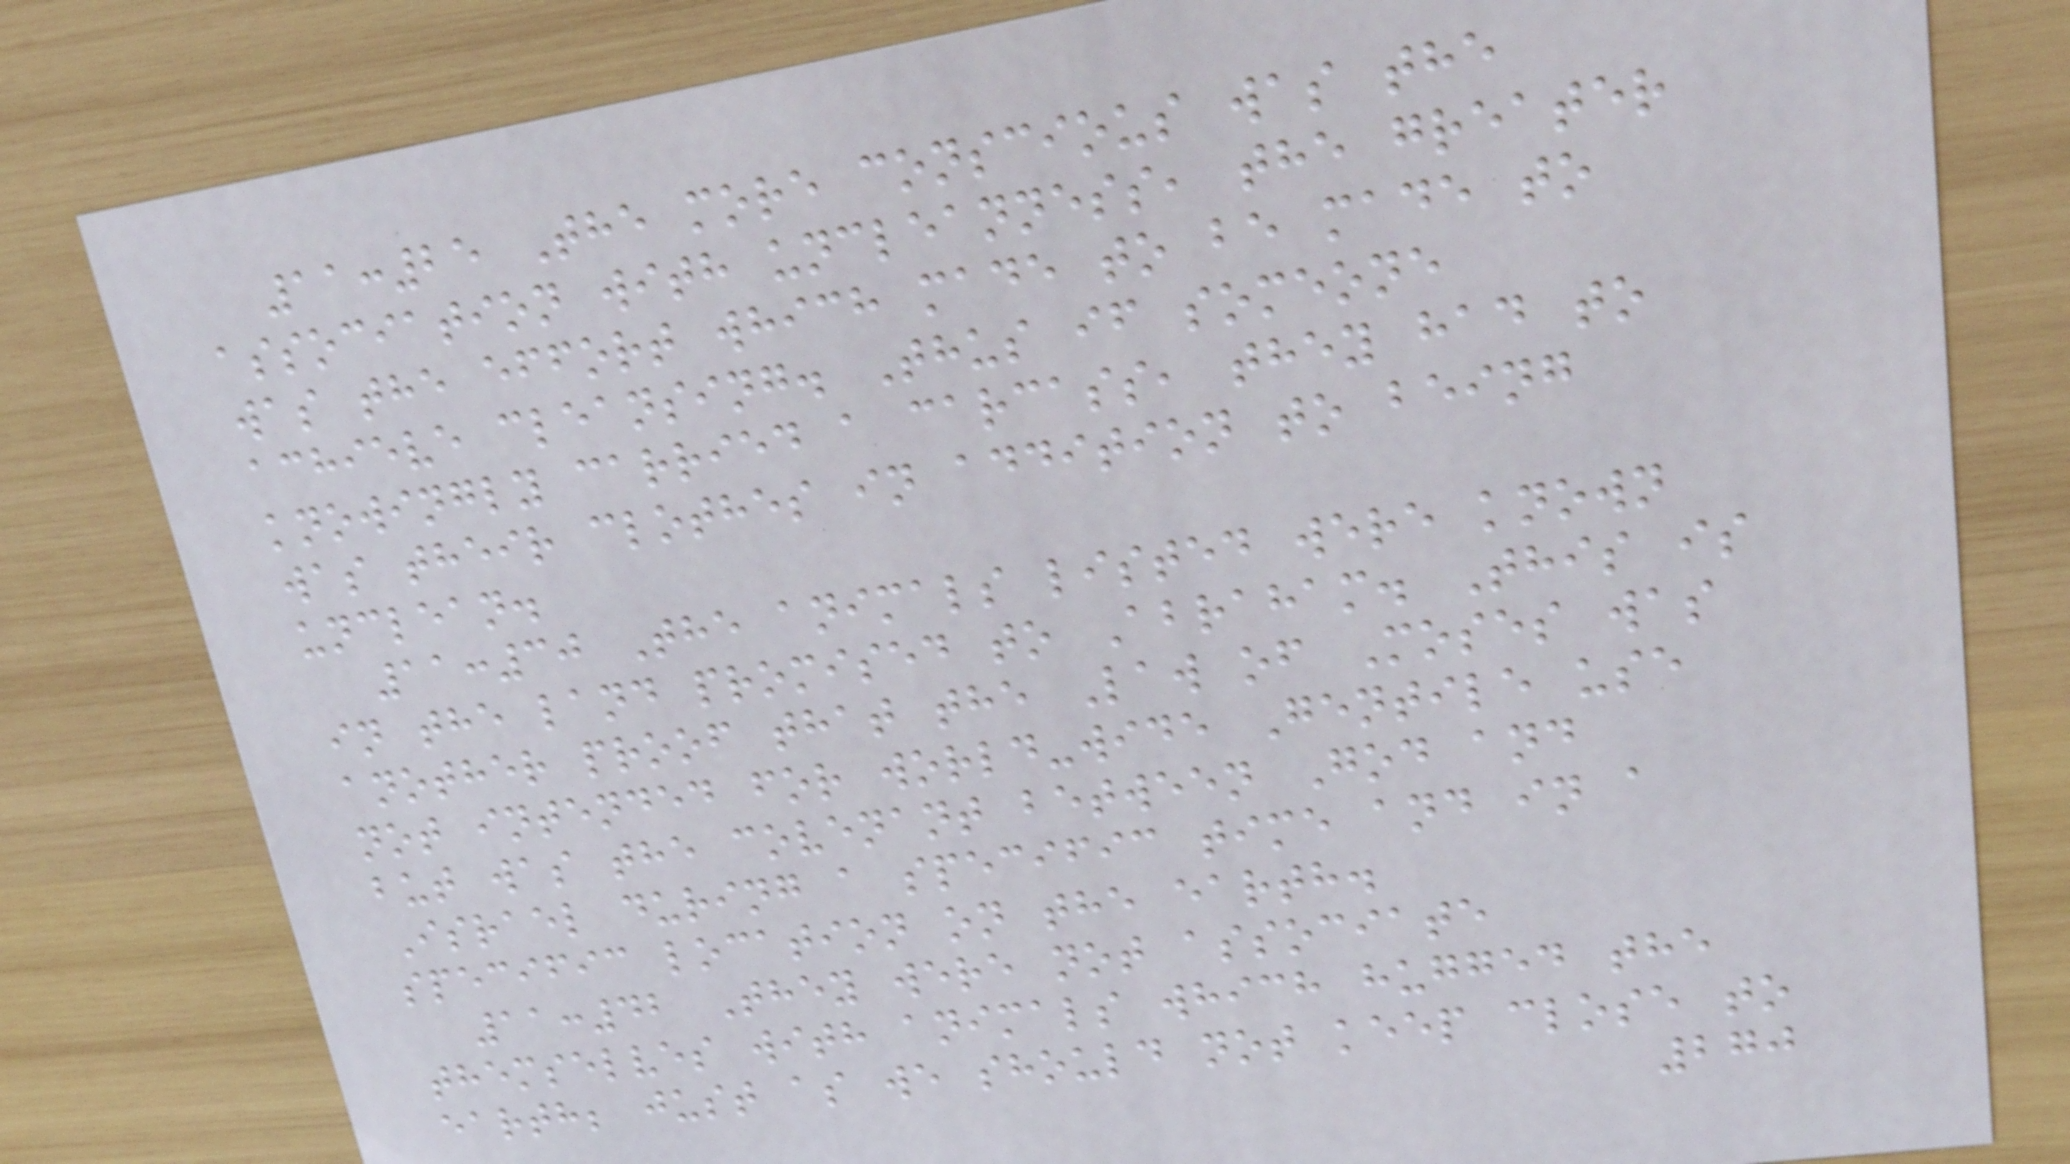11:25 The more conscious was the
association with uncleanness, the greater
was the effort which made to be made to
achieve cleansing. Thus if someone
knowingly carried a carcass, they had to
was their clothes in addition to being
unclean.
11:30 The animals listed were known
in the land promised to Abraham. This is
another proof that the Law of Moses was
not intended for world-wide Gentile use
but was the covenant between God and
Israel during a specific time and in a
specific location on the earth.
11:42 They were not associate
themselves with animals which hugged the
earth; just as we should not keep close to
270
